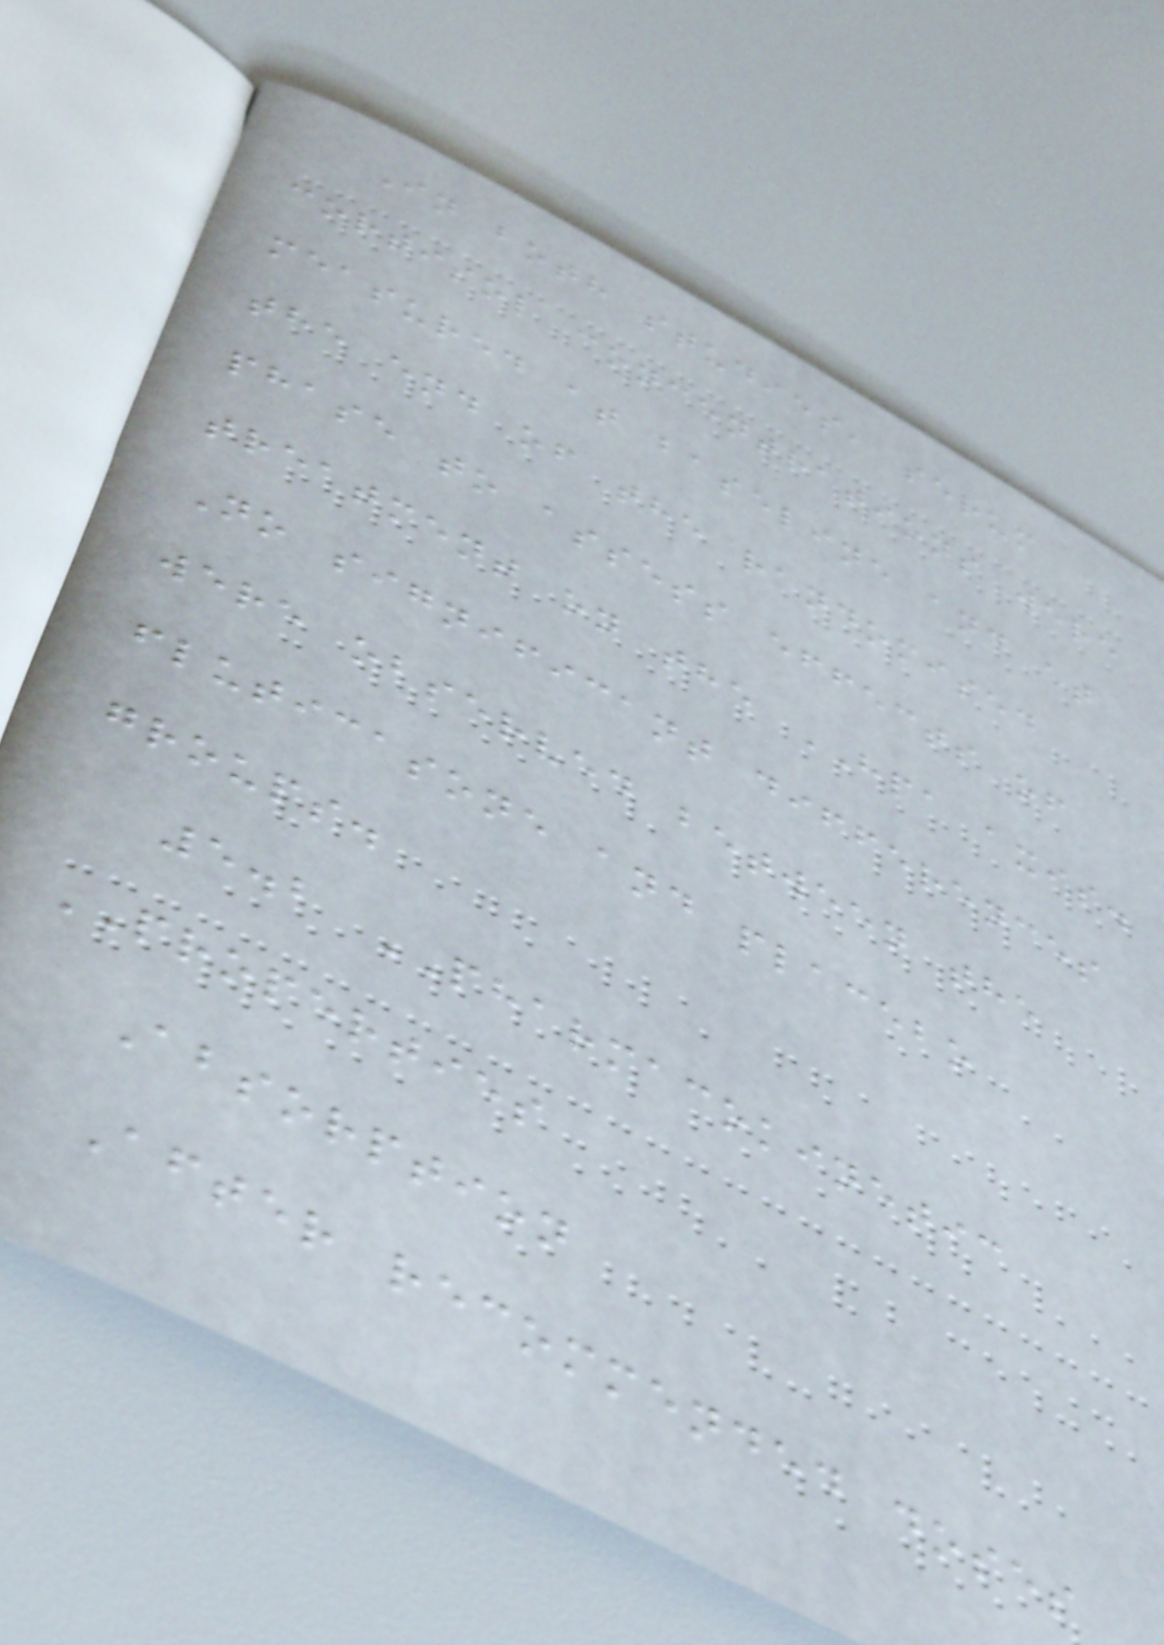In both studies, serum
cortisol concentrations were
measured at baseline and at
the end of the randomised
phase to assess effects of
treatment on the HPA axis.
No significant differences
were observed between the
fluticasone and placebo
groups.
5.2 PHARMACOKINETIC
PROPERTIES
Absorption
After recommended doses
